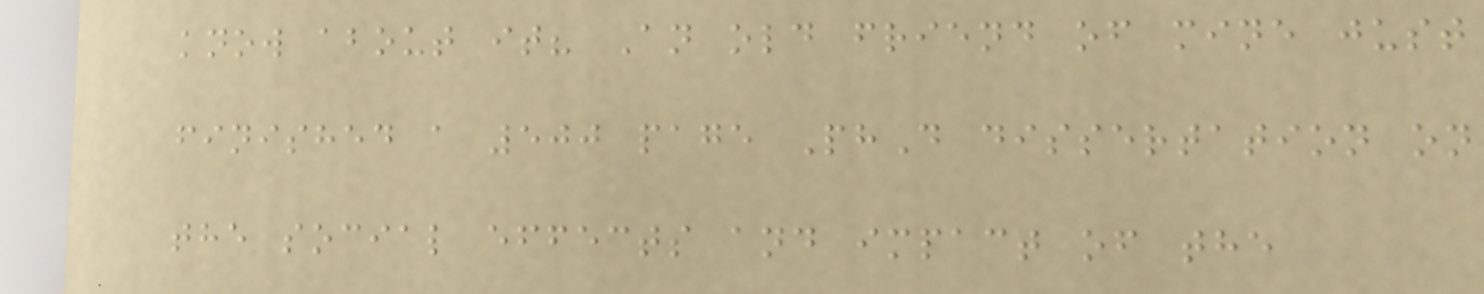know about it? An old friend of mine just
finished a 500 page PhD dissertation on
the social effects and impact of the
